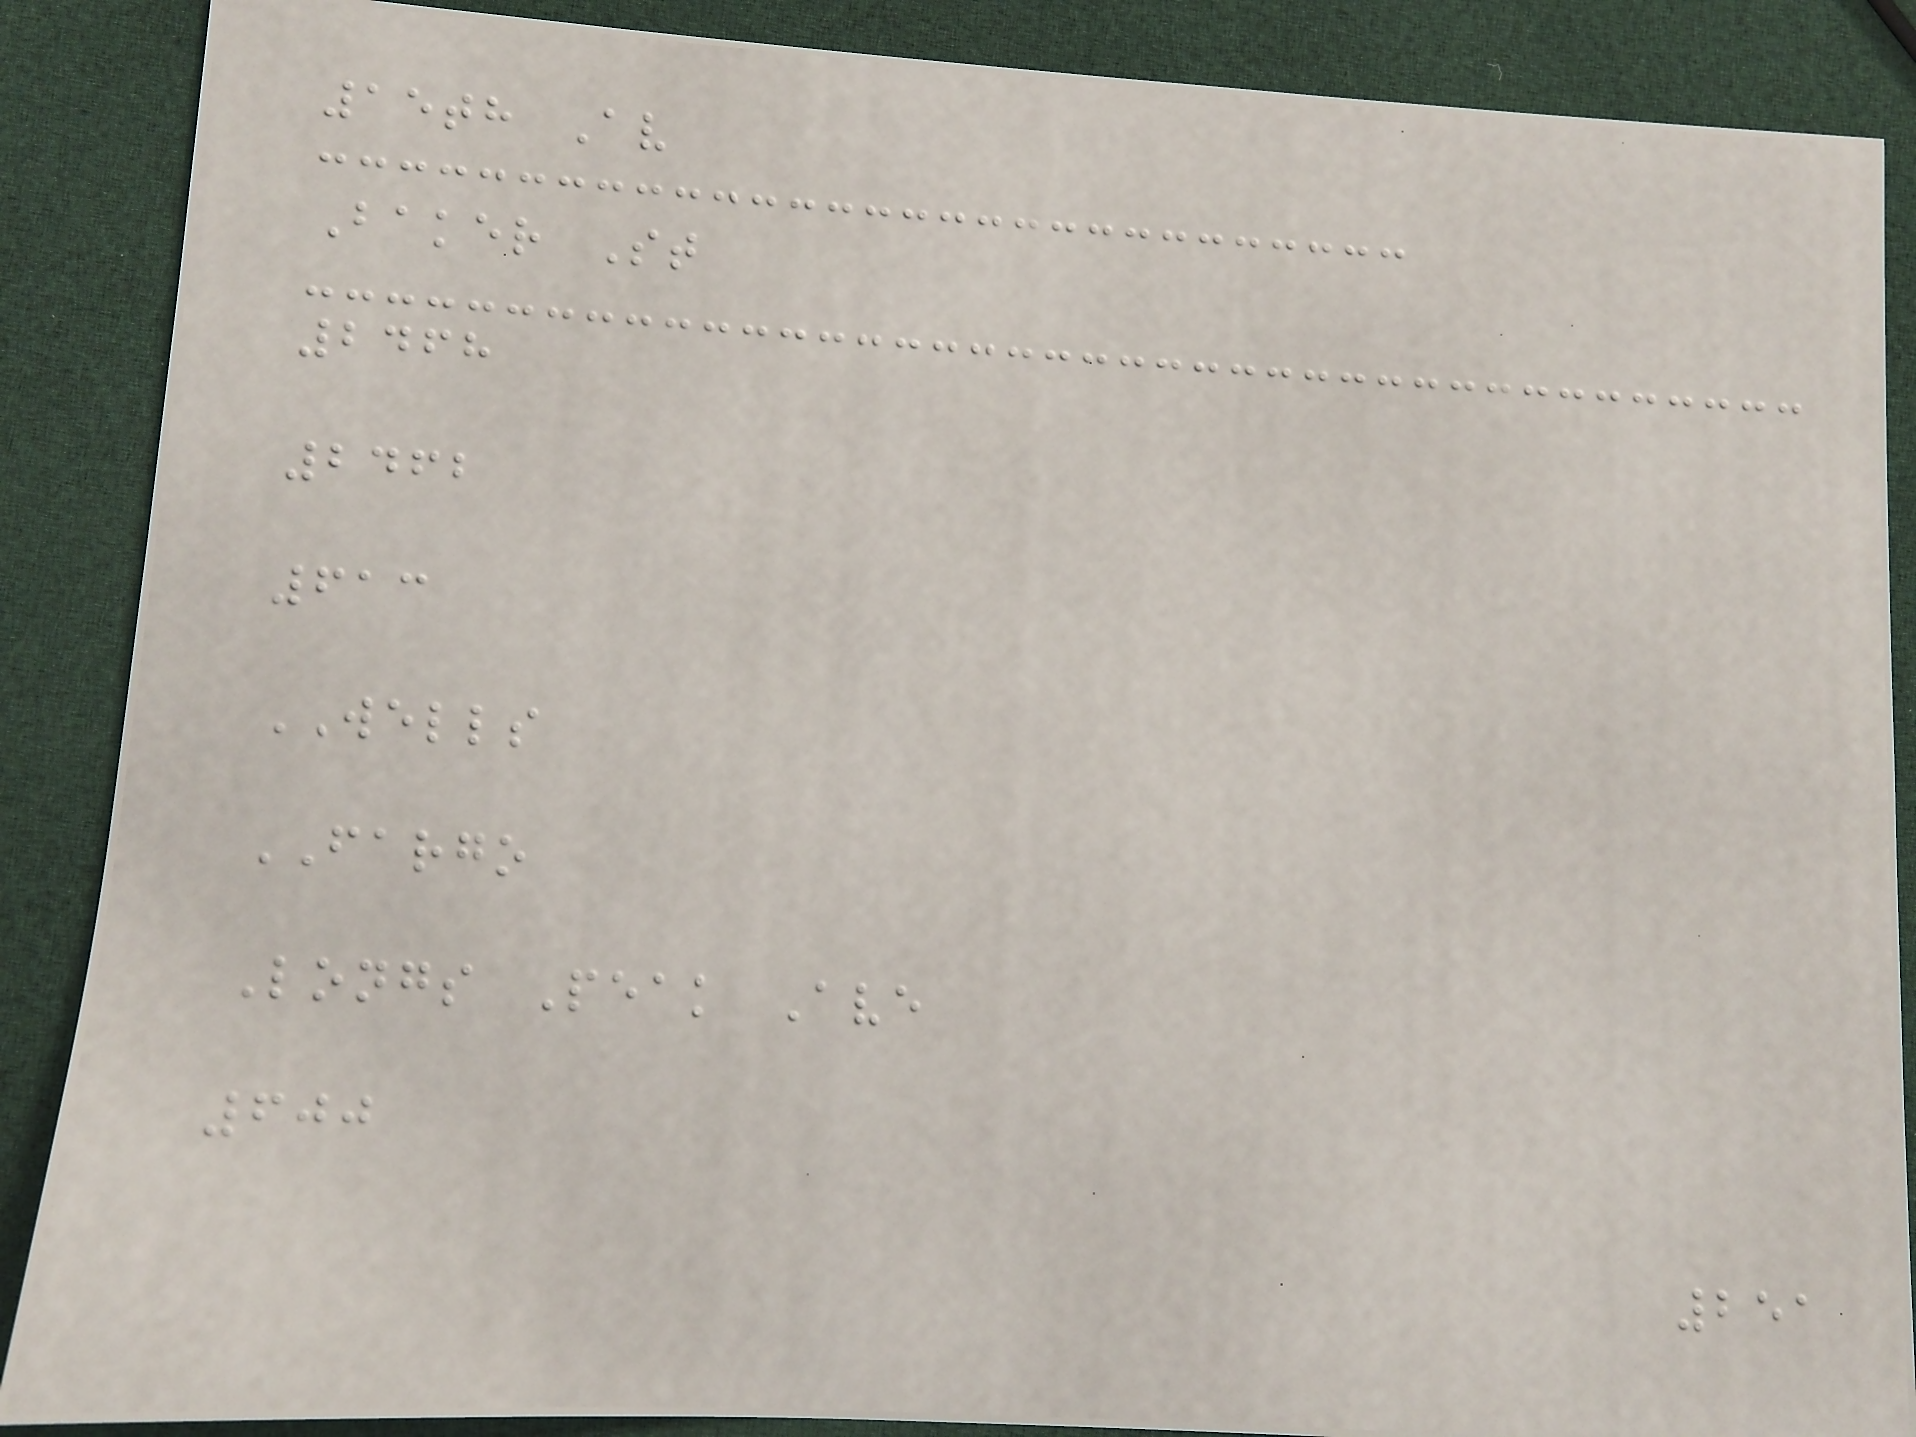15th Av
Baker St
2468
2462
613
WELLS
FARGO
Longs Peak Ave
600
251
